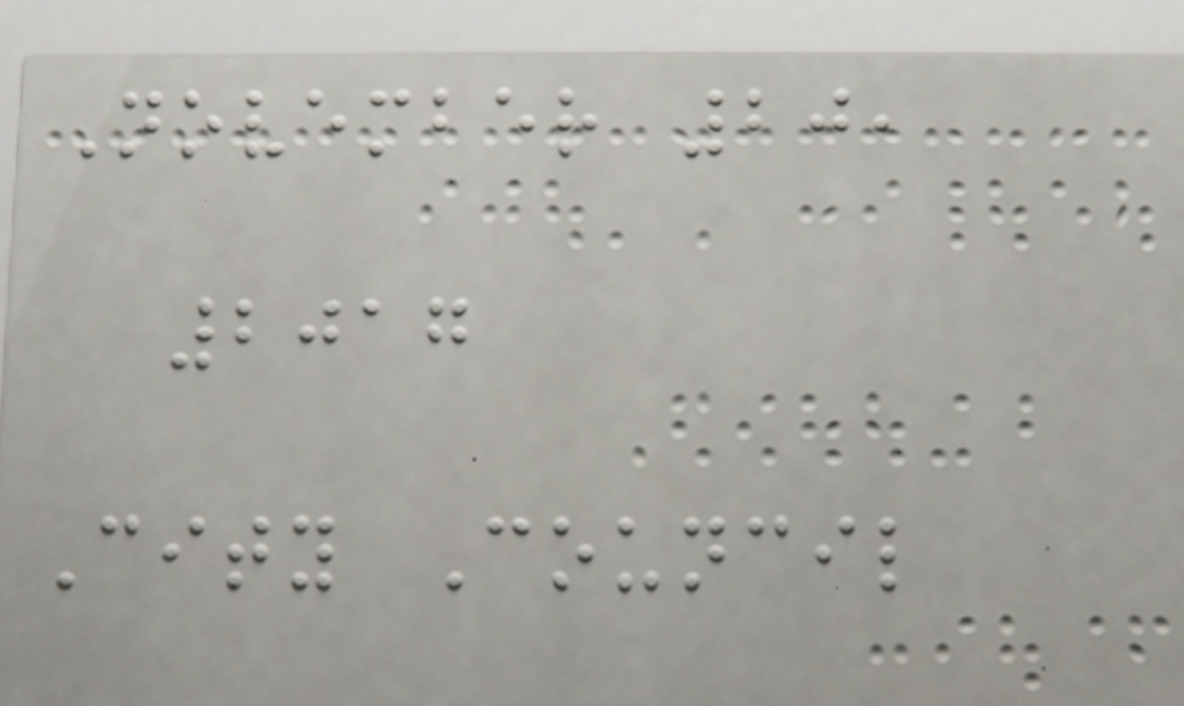November 20,
2017
City Council
